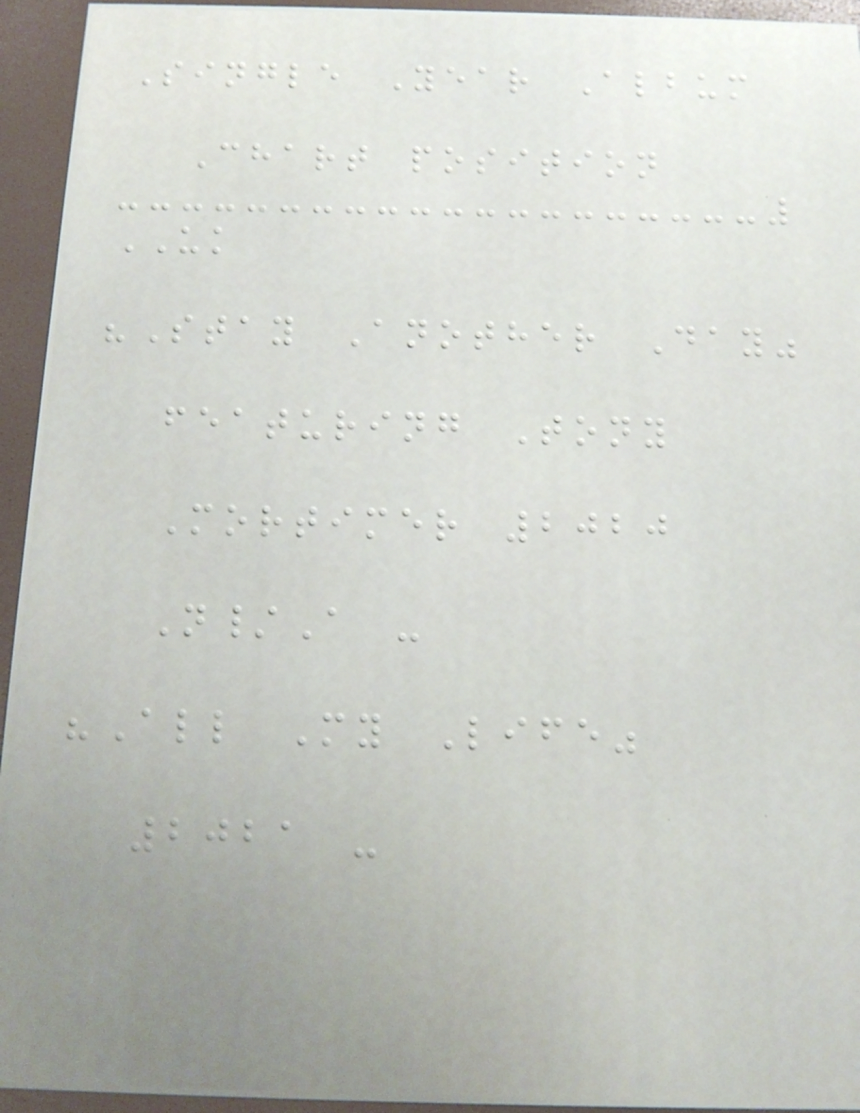Single Year Album
Chart position
UK
"Stay Another Day"
featuring Tony
Mortimer 2020
N/A -
"All My Life"
2021 -
